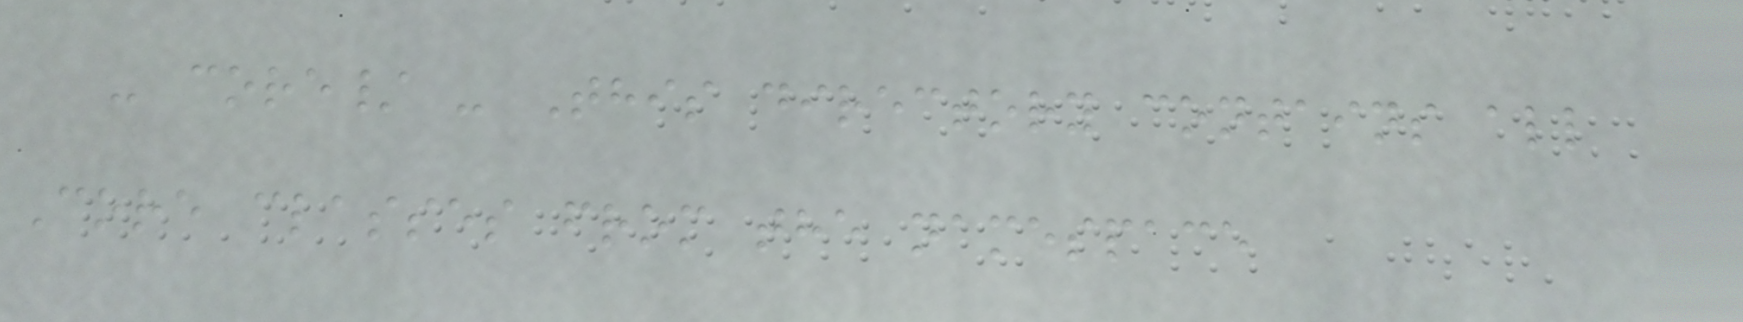- core/ - This directory contains all
Core classes from the namespace
